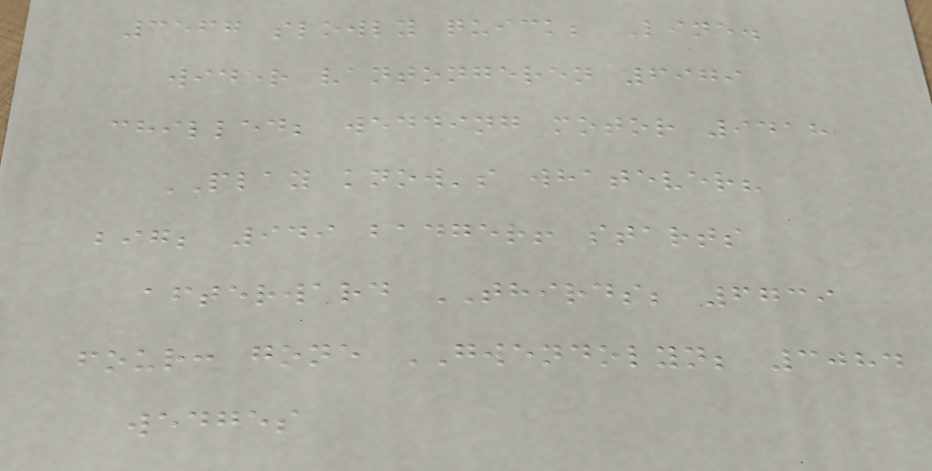3567 slowly quick; Line.
wider vantongeren 6979
chilled; wedding motor 9418
PLAY know's whatever?
big; 949 badger! starts
afterward THIRDS; 6739
four: gone GWENDOLYN; 3084
wedges
